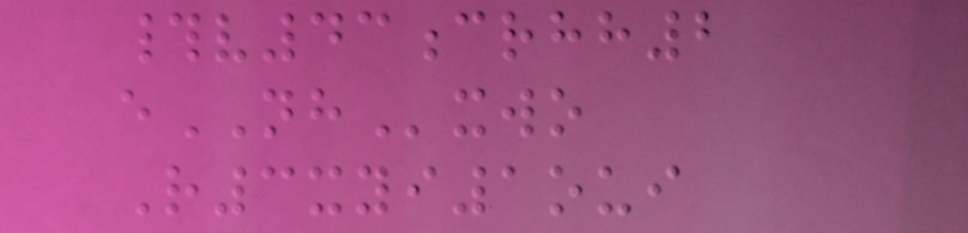#v43crhh2
eNHxwo
R3xyi1oui
